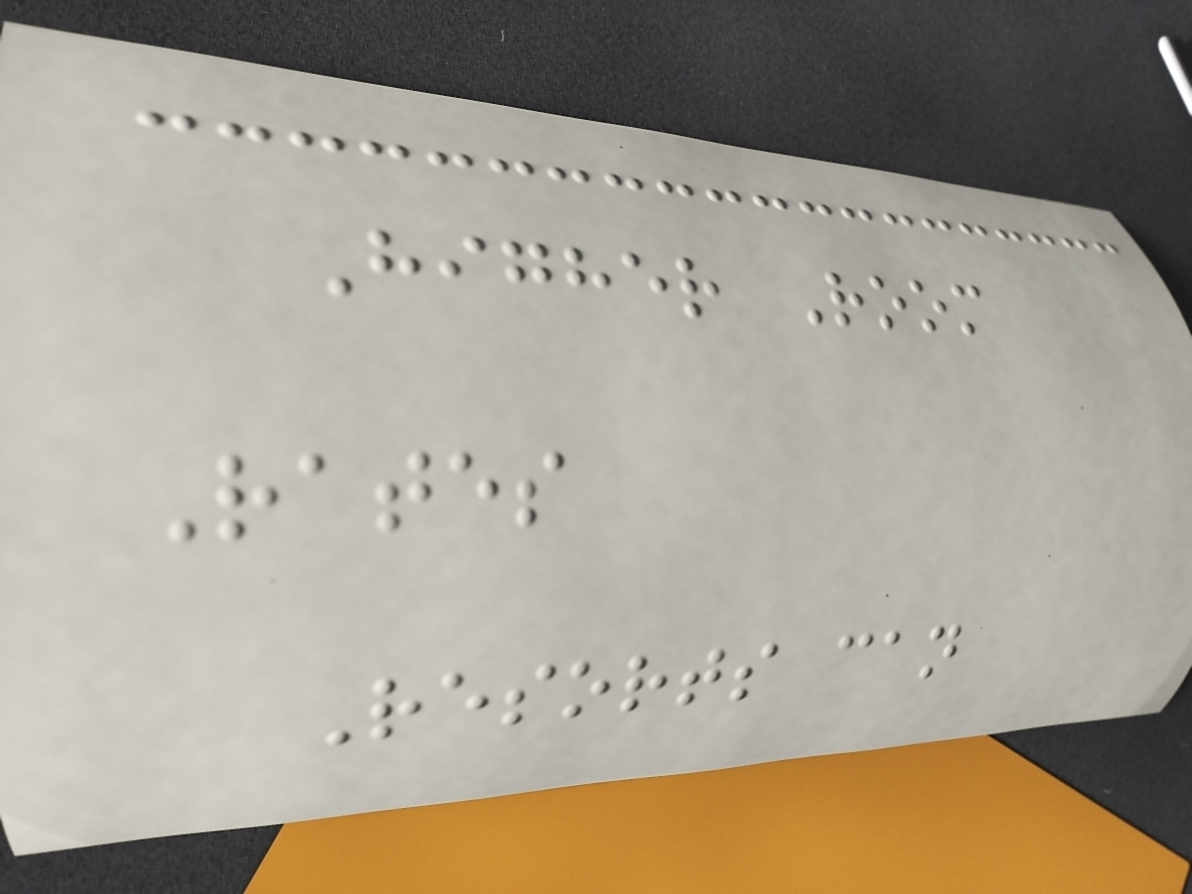Higher Room
Rates
Resorts can
